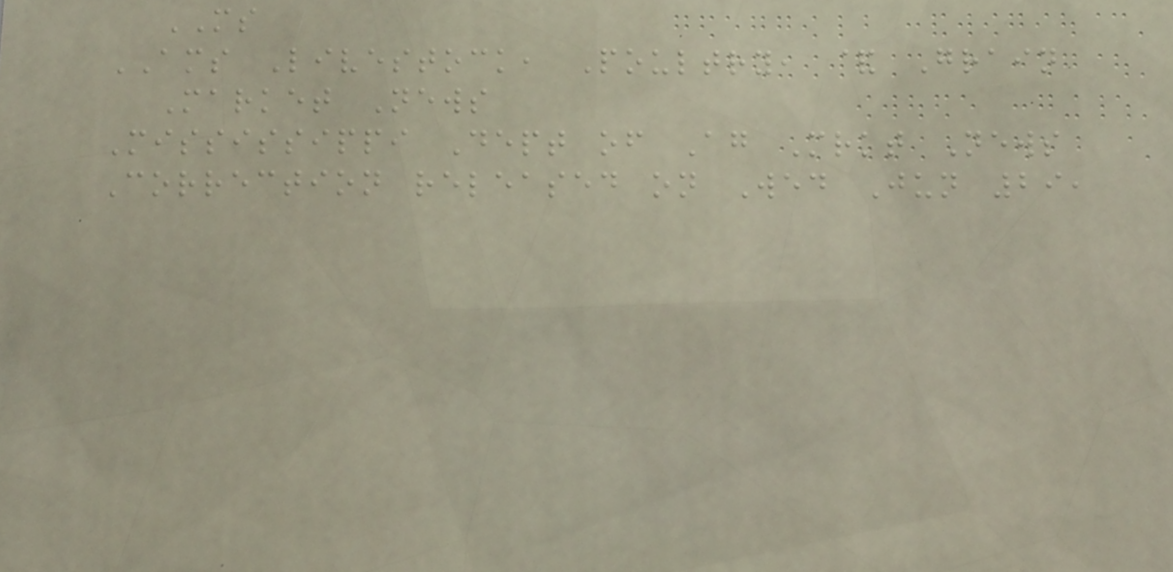MS
AMS Livestock, Poultry, & Grain
Market News
Mississippi Dept of Ag Mrkt News
Correction released on Wed Jun 29,
